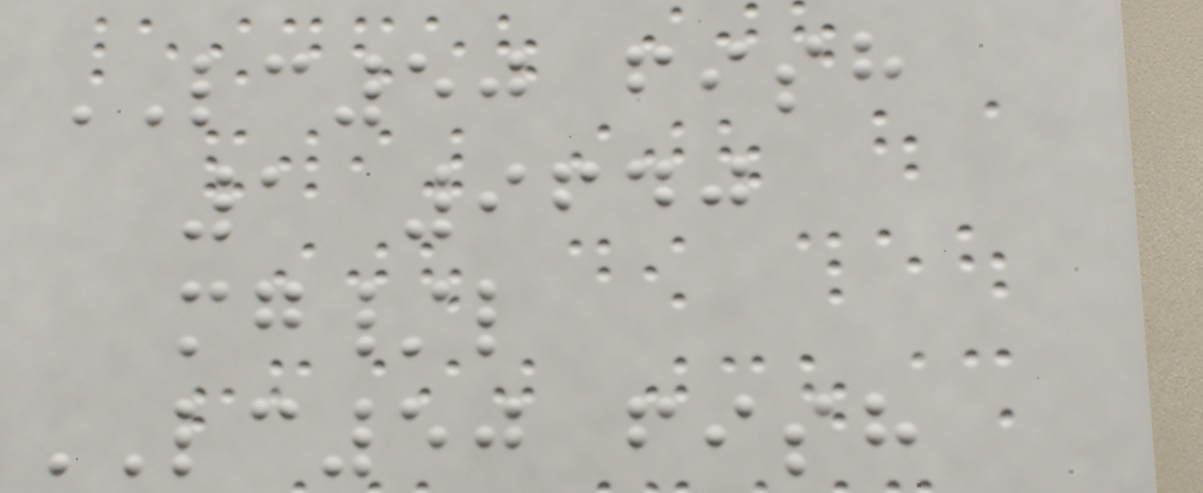LC50 fish
1 9640
mg/l
LC50 fish
